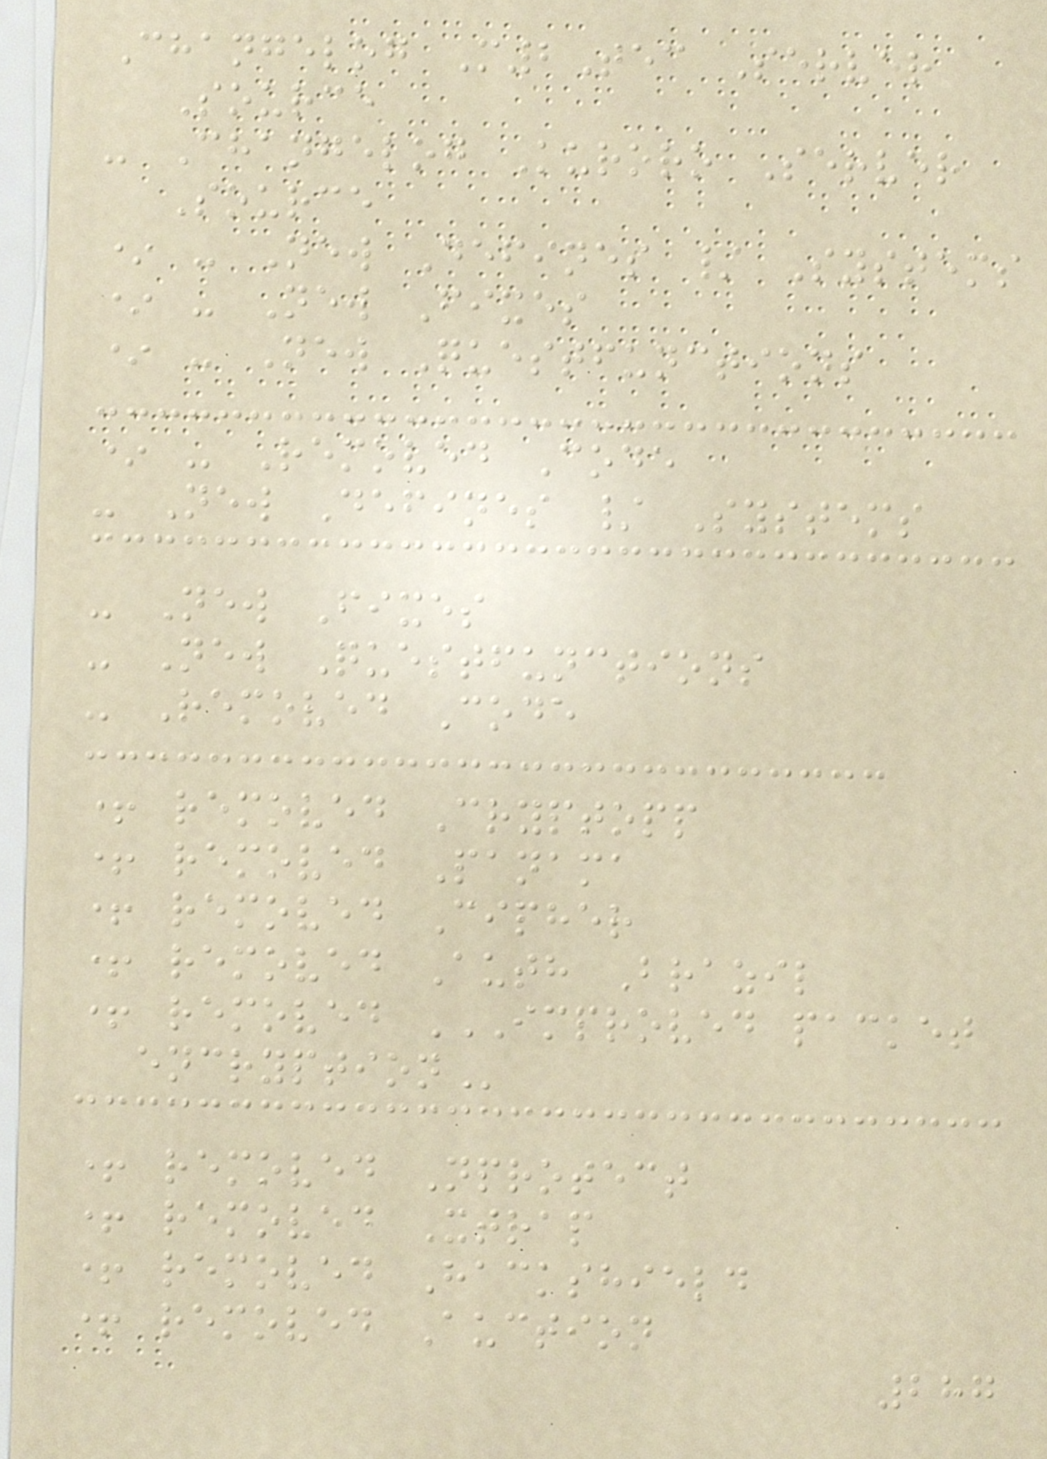Changelog M2Tec Server
Source
- Changelog Kuroro Server
Source
* - New Defines / Systems
* - New Fixes
* - New Questfunctions
* - Removed Code
- New Defines / Systems
- New Fixes
- New Questfunctions
- Removed Code
+ removed Cryptopp
+ removed Panama
+ removed Cipher
+ removed Auth Brazil
+ removed IMPROVED PACKET
ENCRYPTION
+ removed Nprotect
+ removed Xtrap
+ removed Hackshield
+ removed Auction
287
